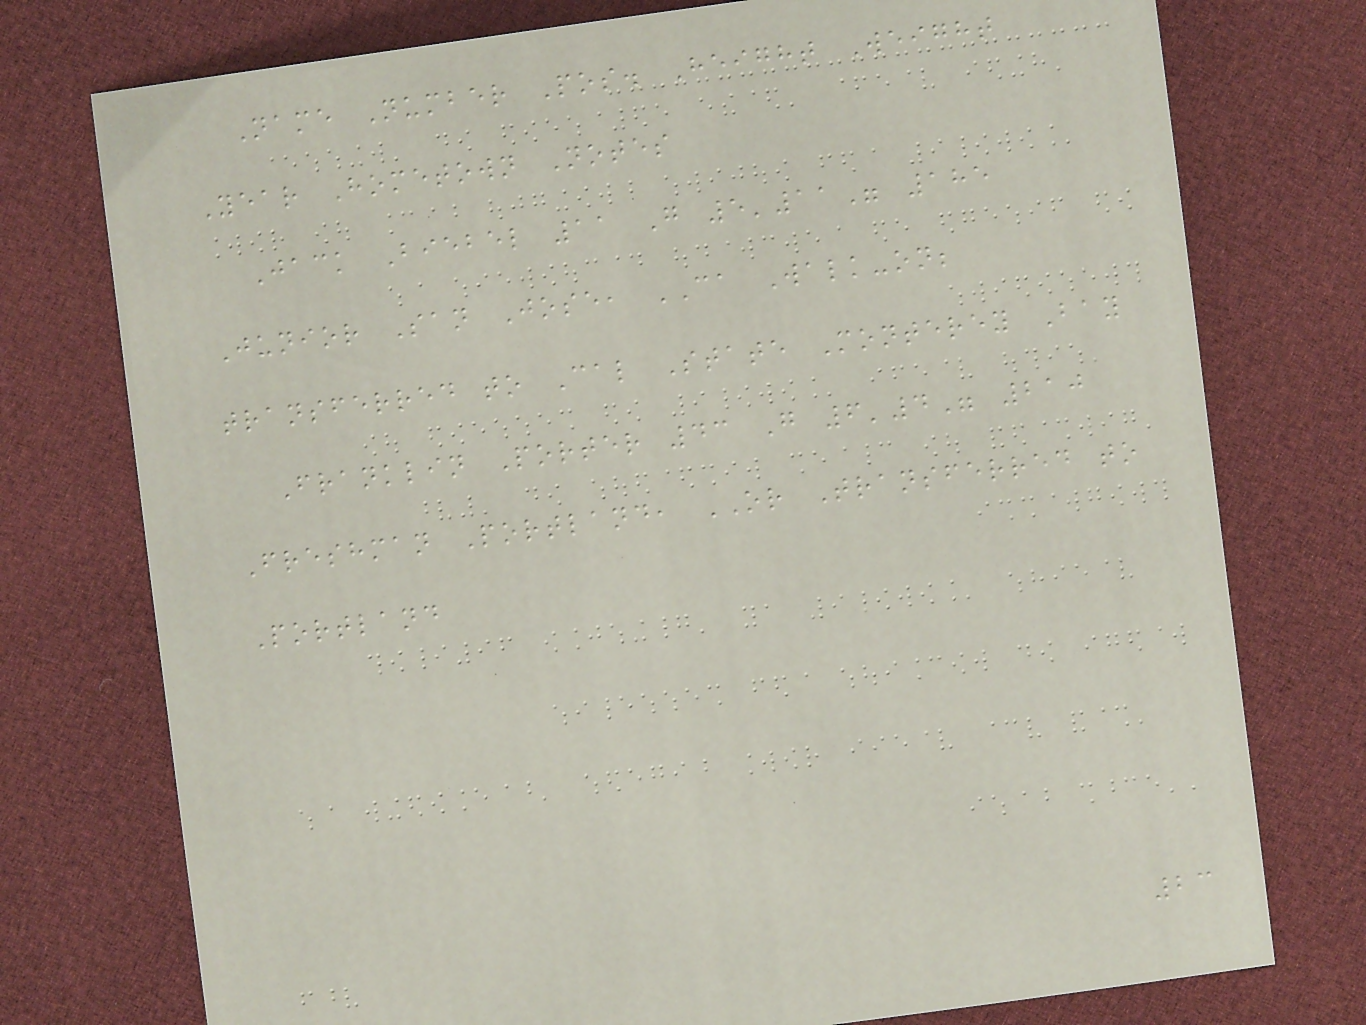Name Number Pos. Height Weight
Year Hometown Notes
Jack Biebel 11 G 5'11" 185
Junior San Jose, CA Walk-on;
transferred to Cal State Monterey Bay
Franklin Porter 43 G 6'4" 210
Freshman Portland, OR Transferred to
Portland
23
